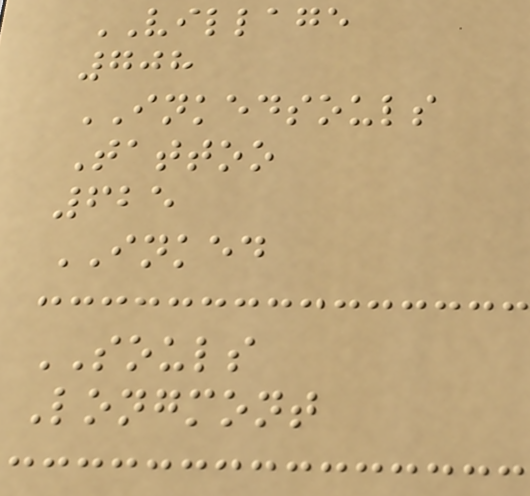VILLAGE
708
INKEDSOULS
Tattoo
625
INKED
SOULS
Longmont
